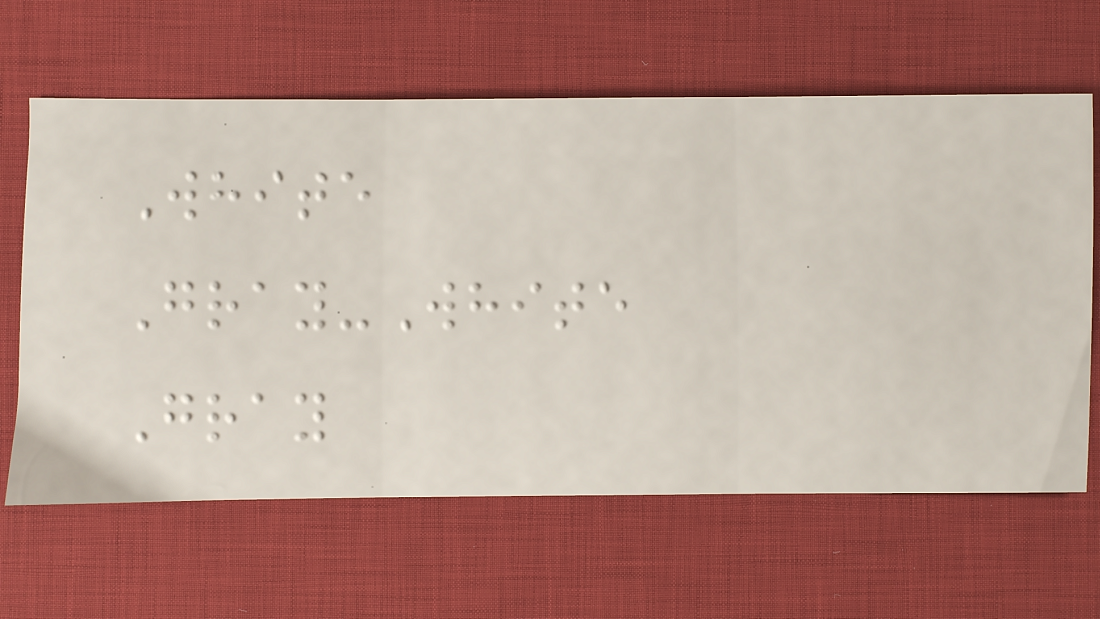White
Gray-White
Gray
